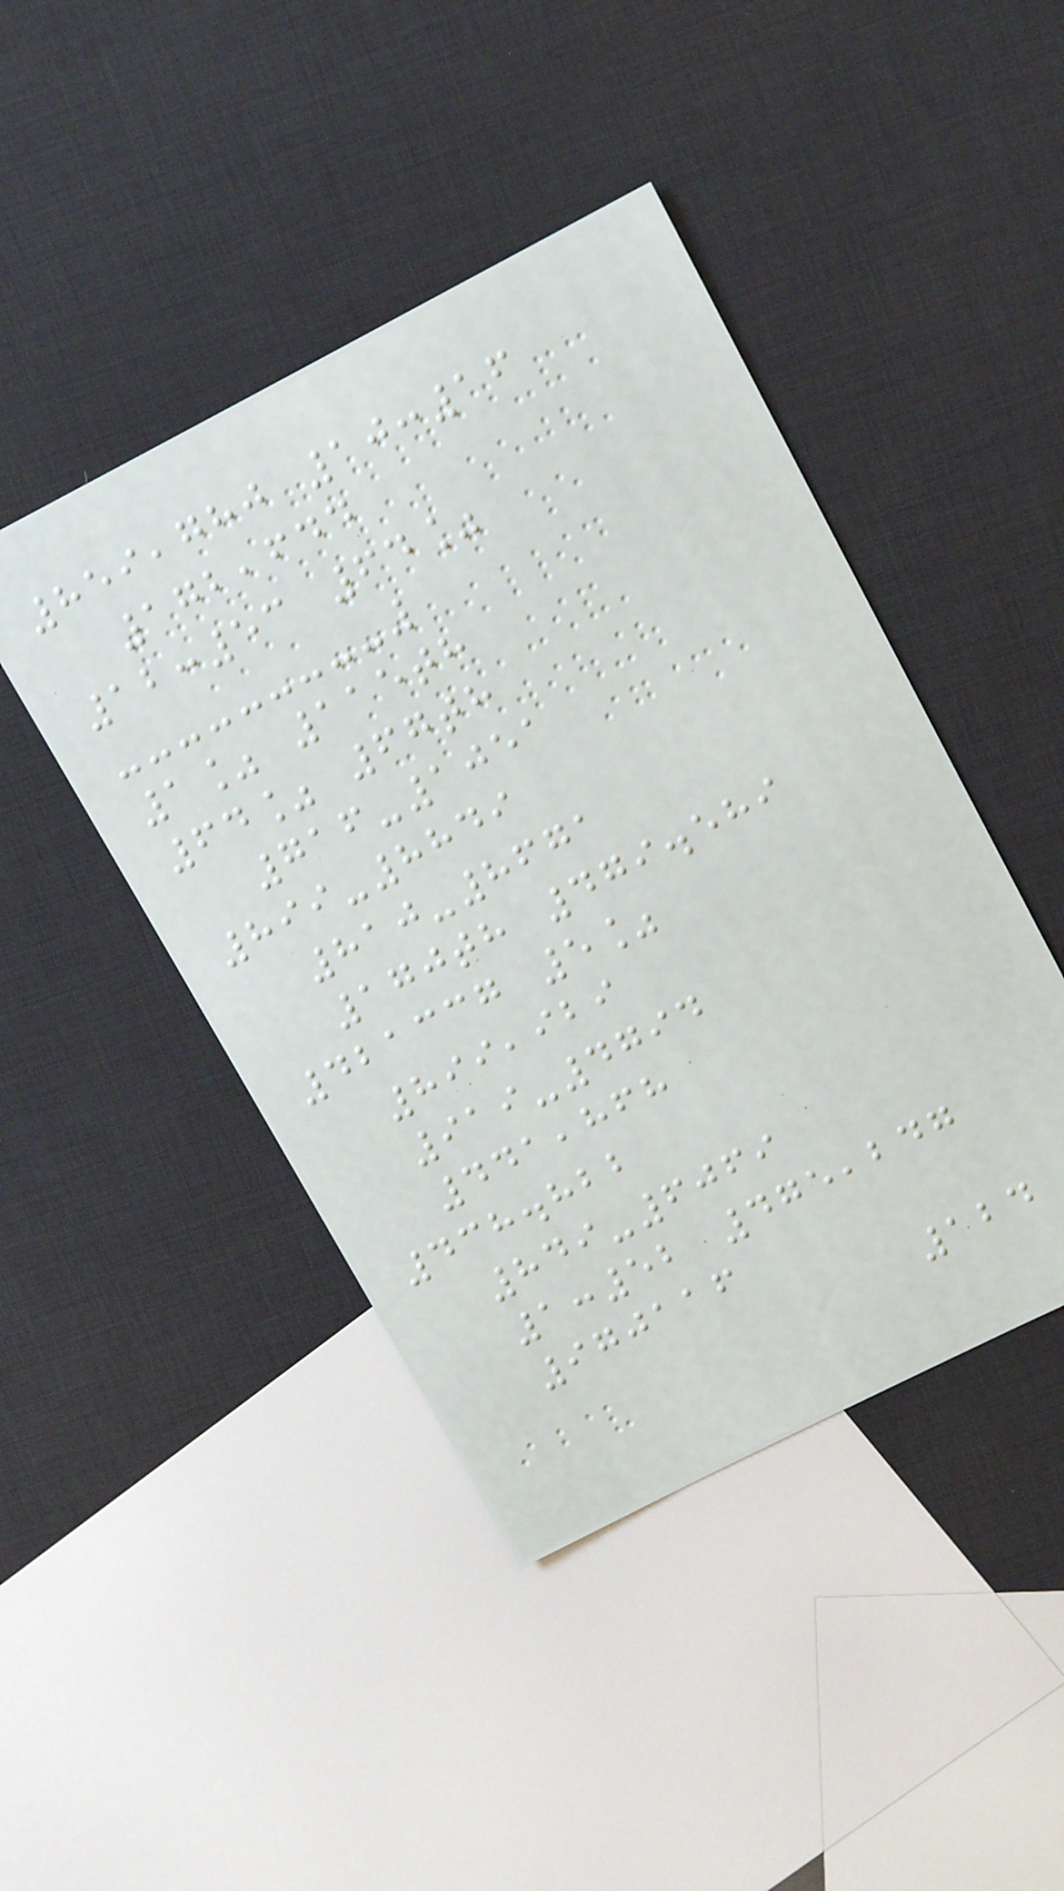859,780 10:16
172,644
12:53 64%
1% 115th
64% 67th
716-1051
899-8849
810-8671
170th 479.589
421337 5%
899,929
919-4794
441,868
438.822
849-6069
1:52 475,247
970116
124
